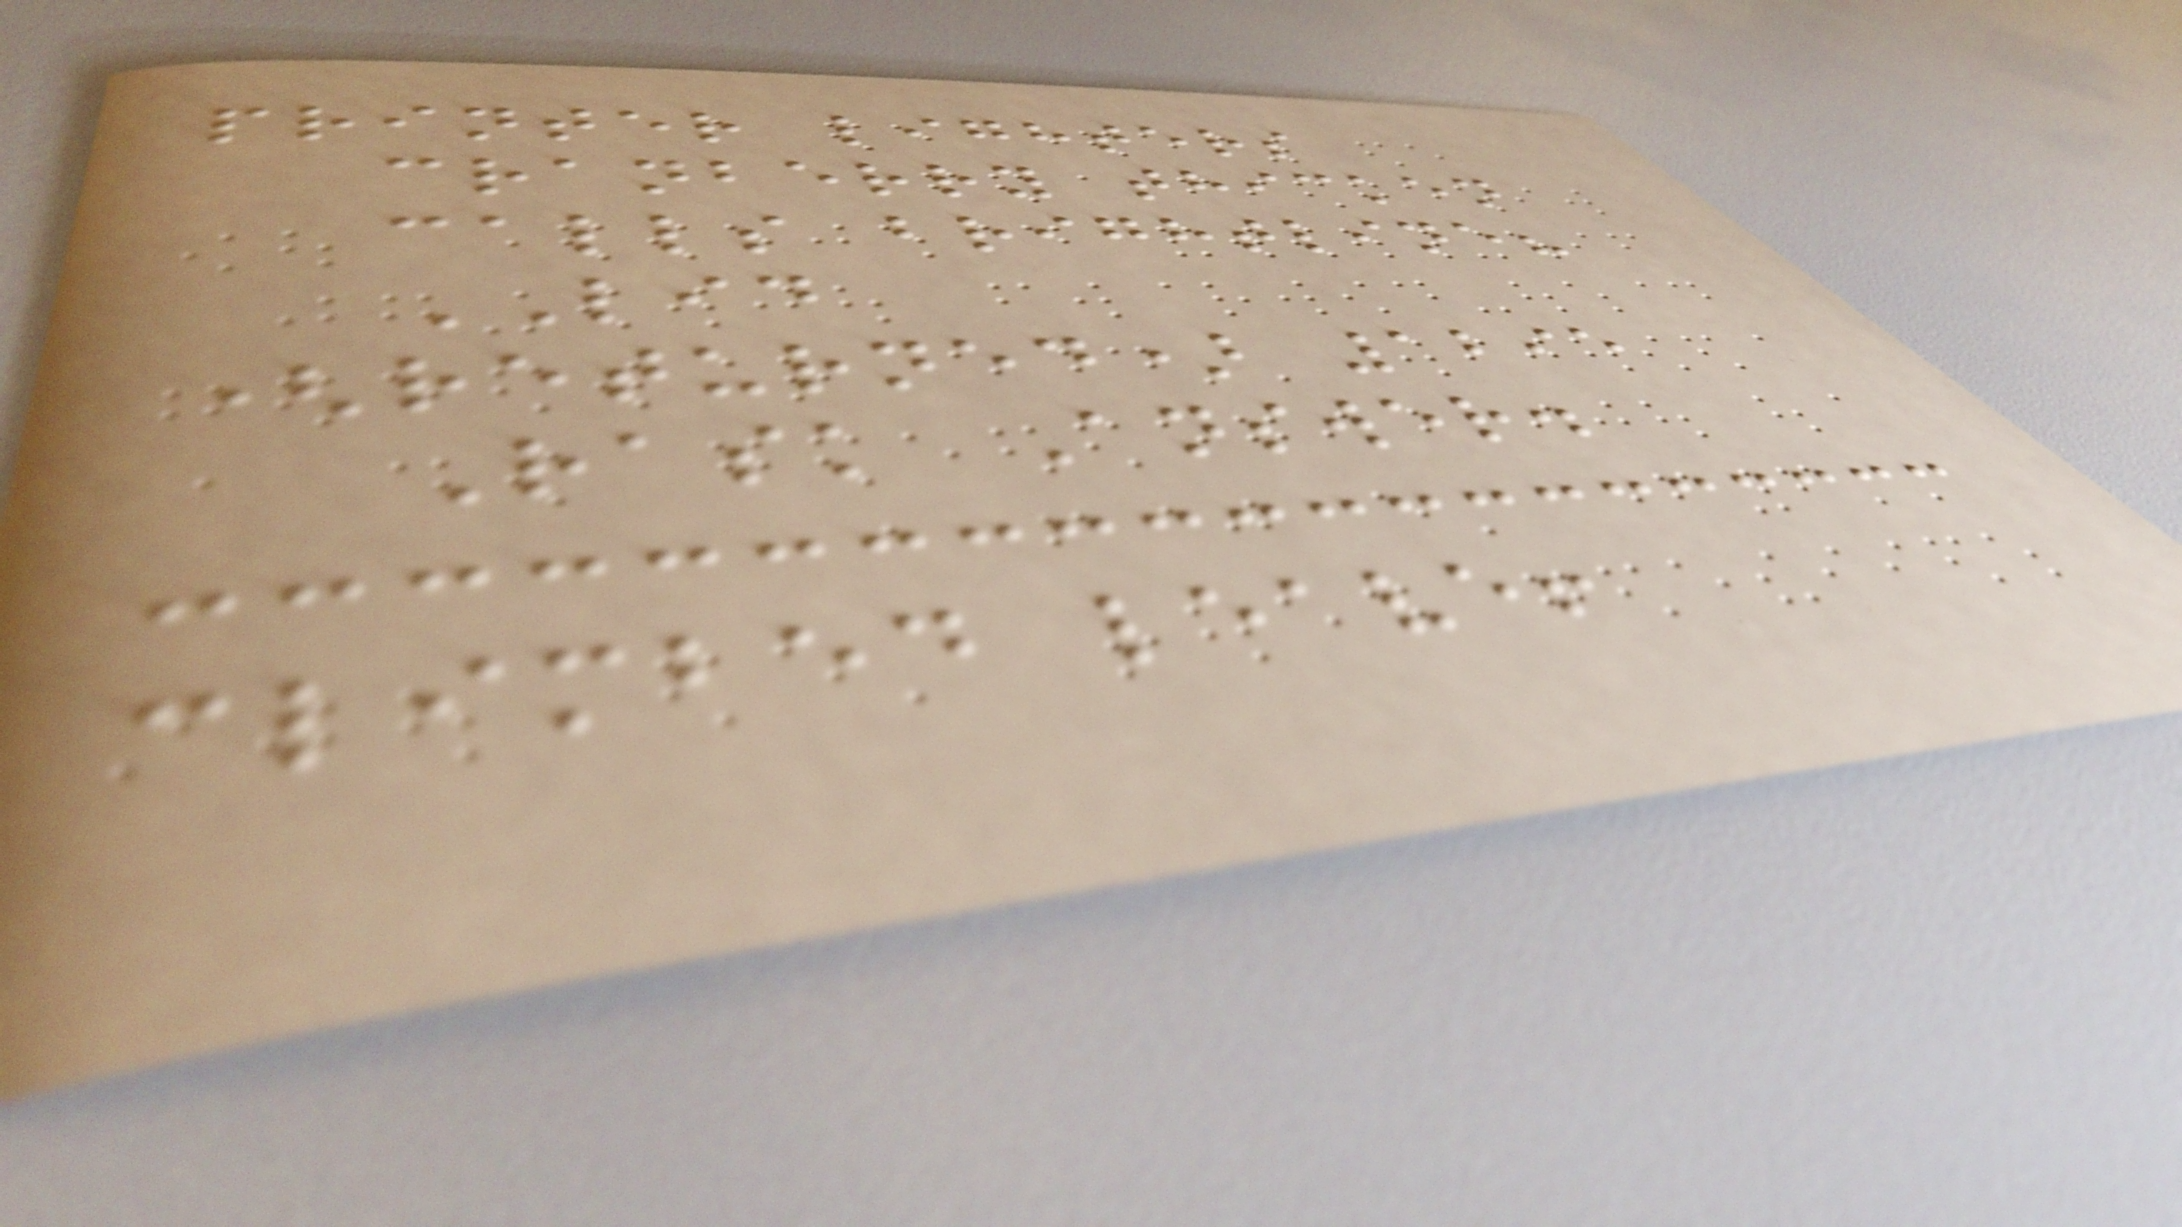printer lighters
cranberry thicken
calls brightline?
LID
(returned) 1295
Rask Answer.
climbed leave!
